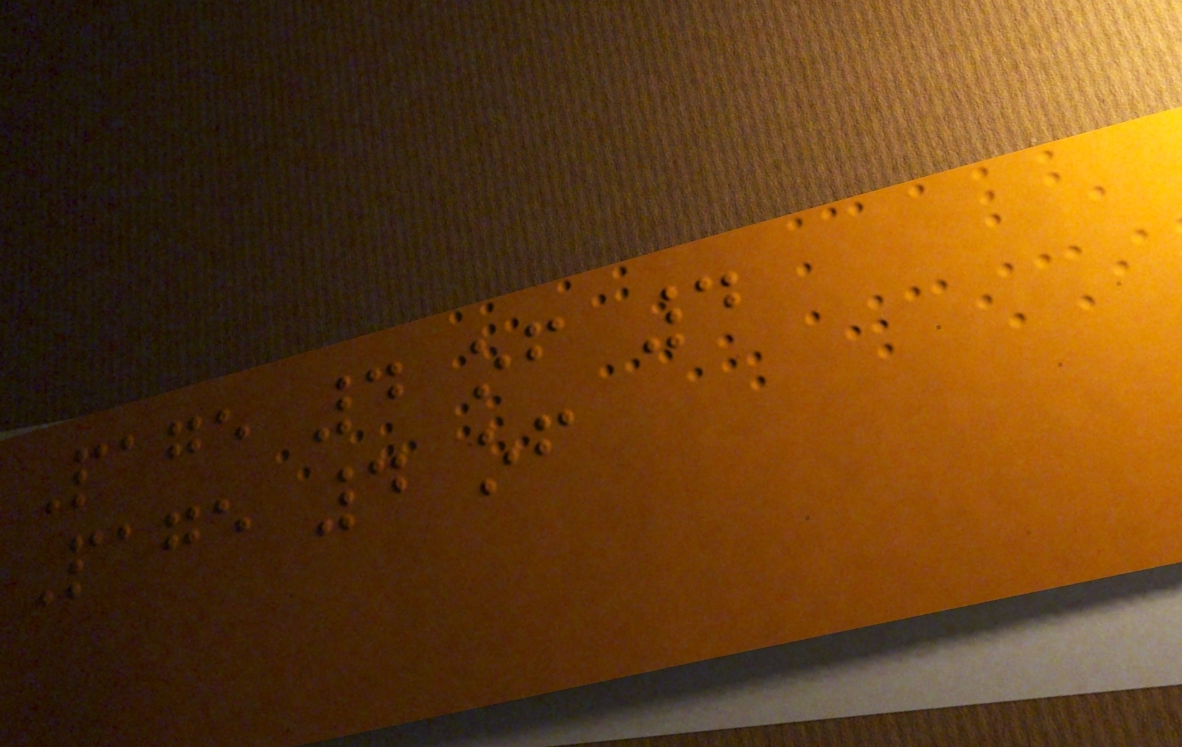Page 4 of 4
Page 4 of
